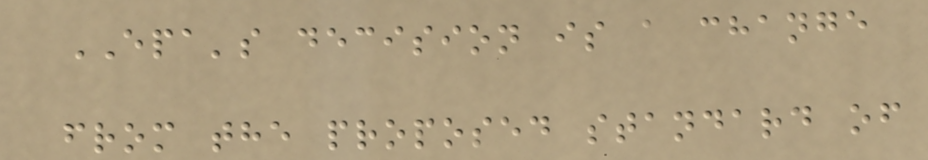EPA's decision is a change
from the proposed standard of
